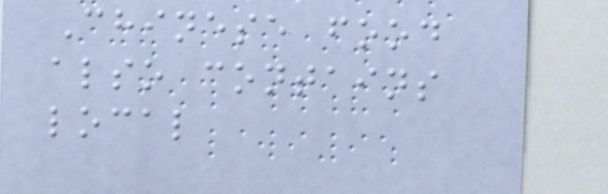Chinese food
also contains
local
